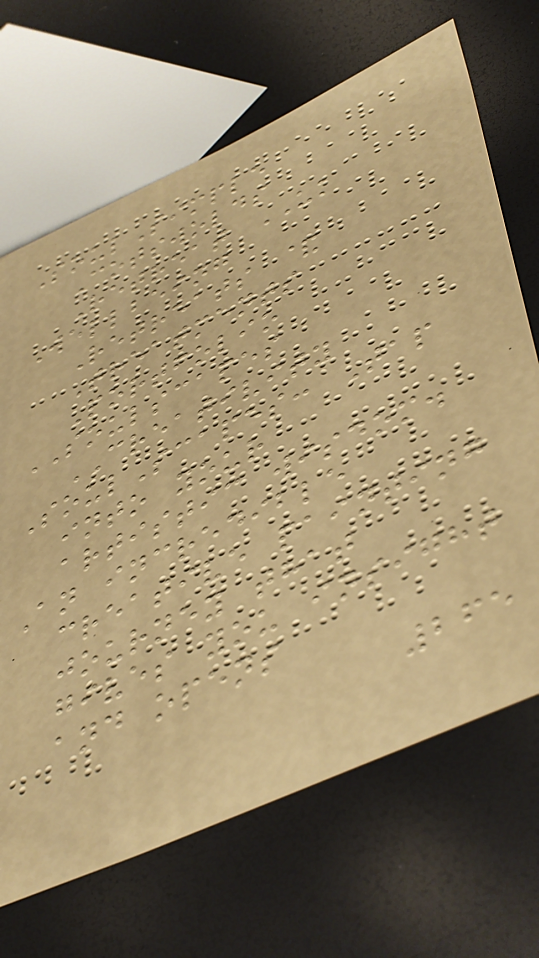SoulSimple
Cotswolds
Retreat UK
Wellbeing
Retreats &
Treatments
Portfolio
SOULSCAPES
CREATIVITY
SoulScapes: Tap
into your
artistic wisdom.
An incredible
creative painting
journey that
gives you insight
and opens
265
